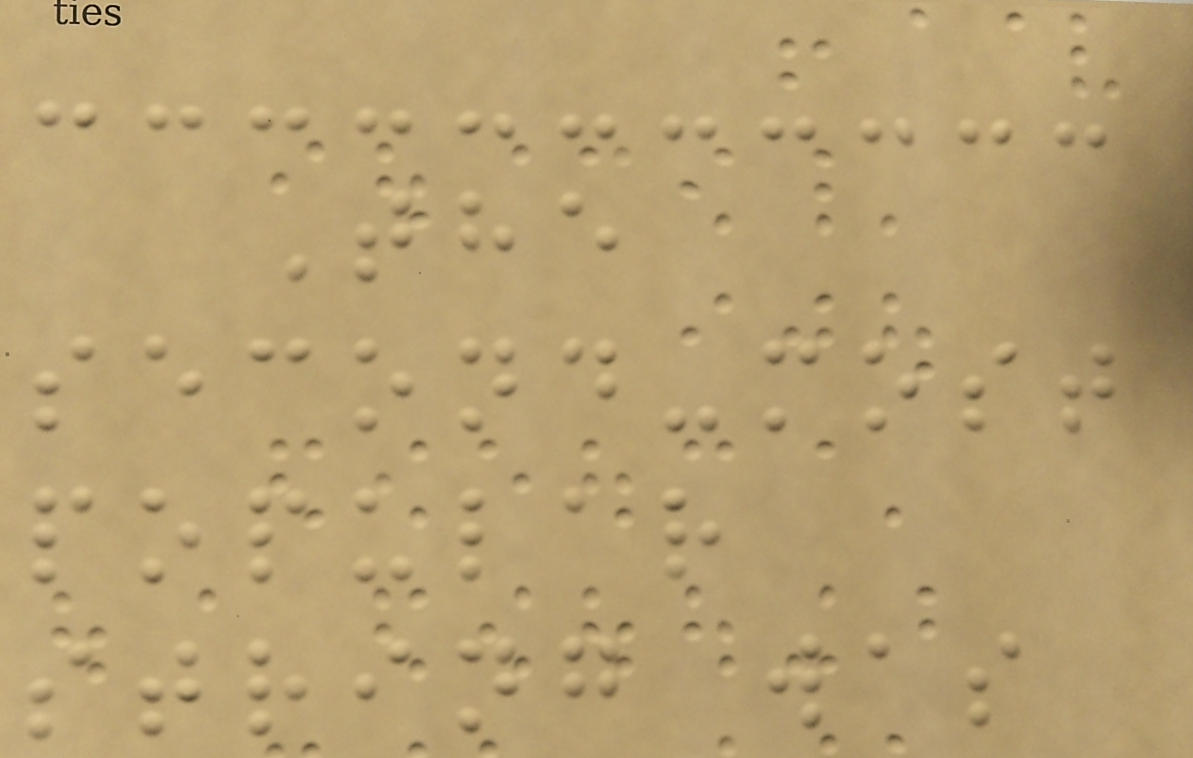The
second-most
popular
string was
